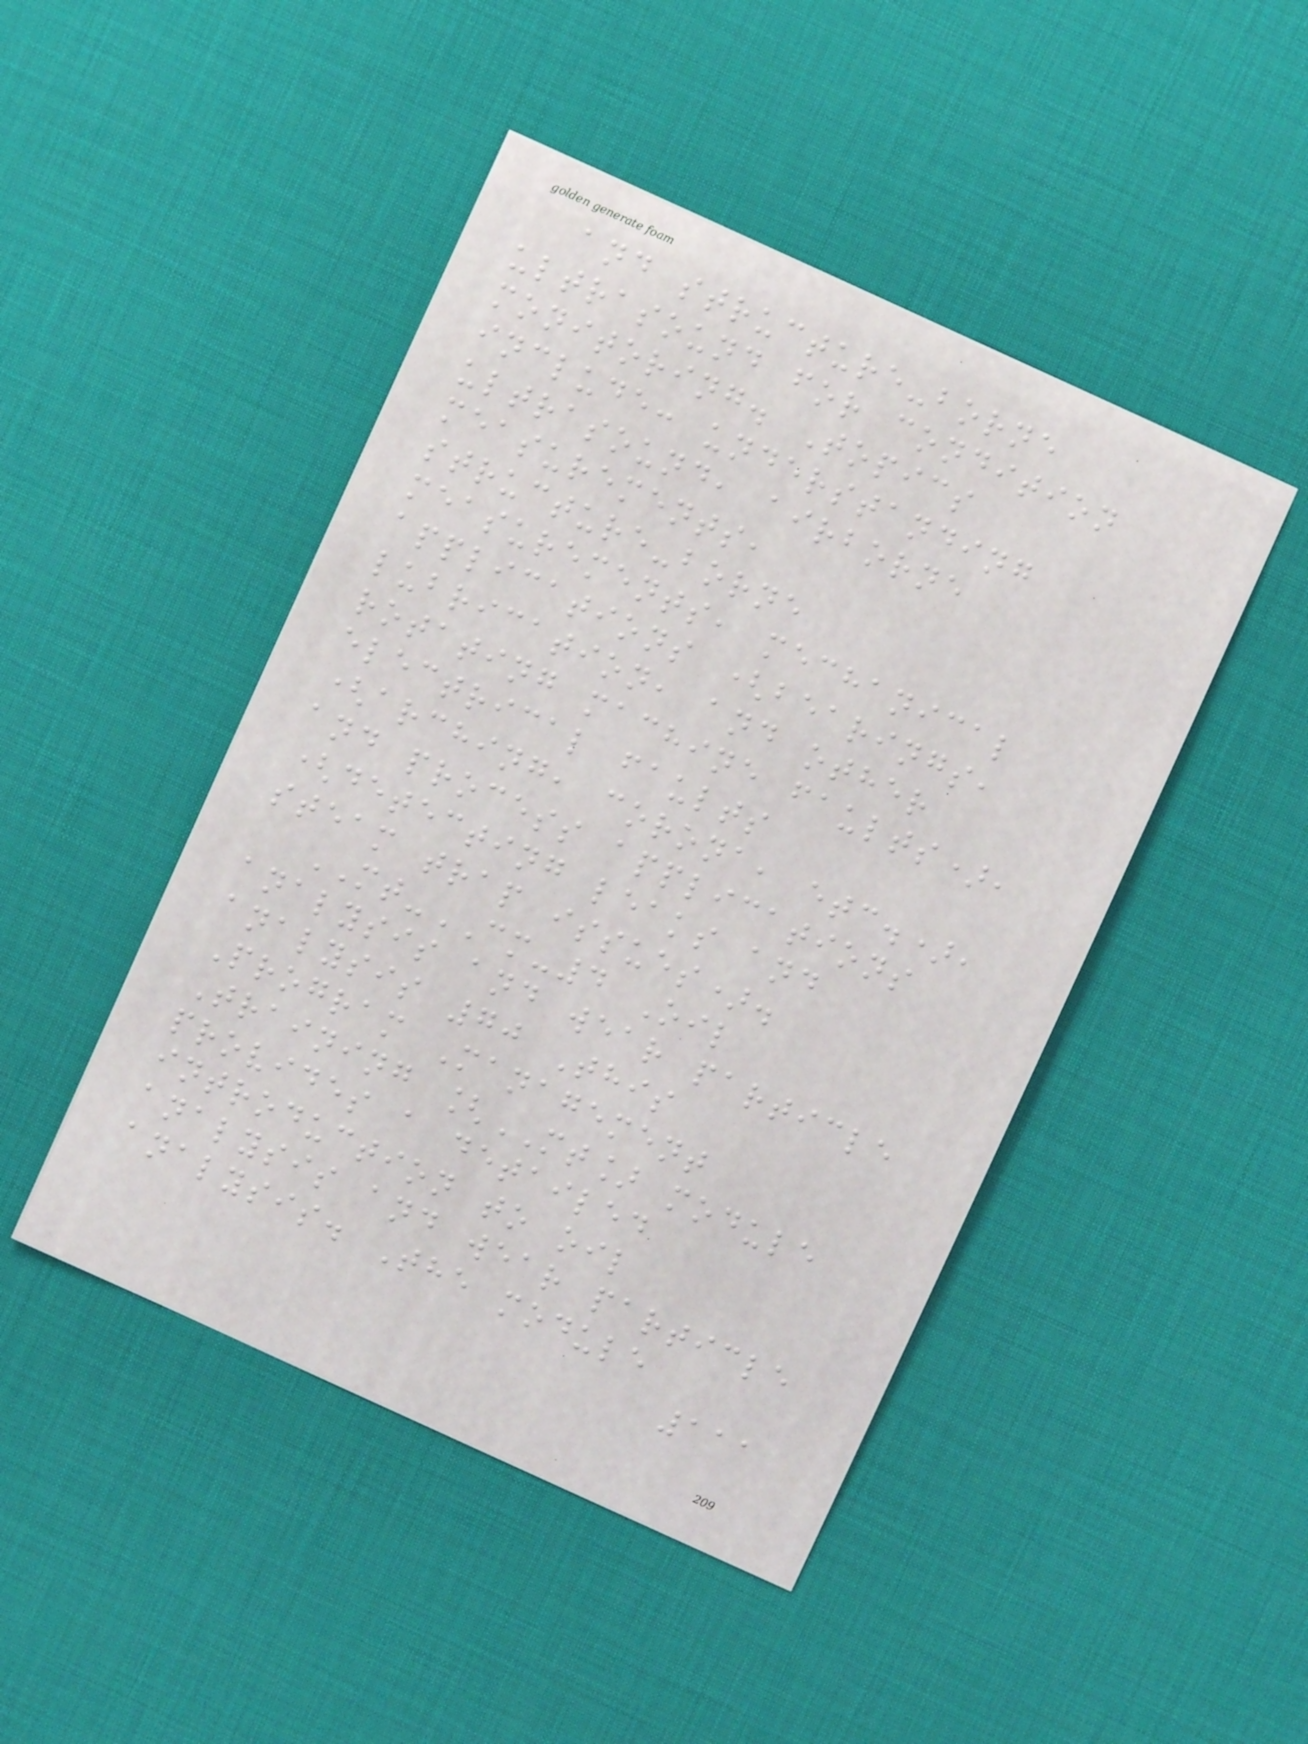and structure-borne
ultrasound for condition
monitoring. Topics
include: understanding
ultrasound, airborne
measurements,
structure-borne
measurements, mechanical
applications (bearings,
lubrication, and other
rotating machine faults),
electrical faults
(arching, corona, etc.),
and process applications
(detecting leaks and
steam trap issues).
MT-CM-4 Oil
analysis and wear particle
analysis 70 This
Program Management
Training [MT] module
provides a detailed
introduction to oil
analysis and wear particle
analysis. The module
111
